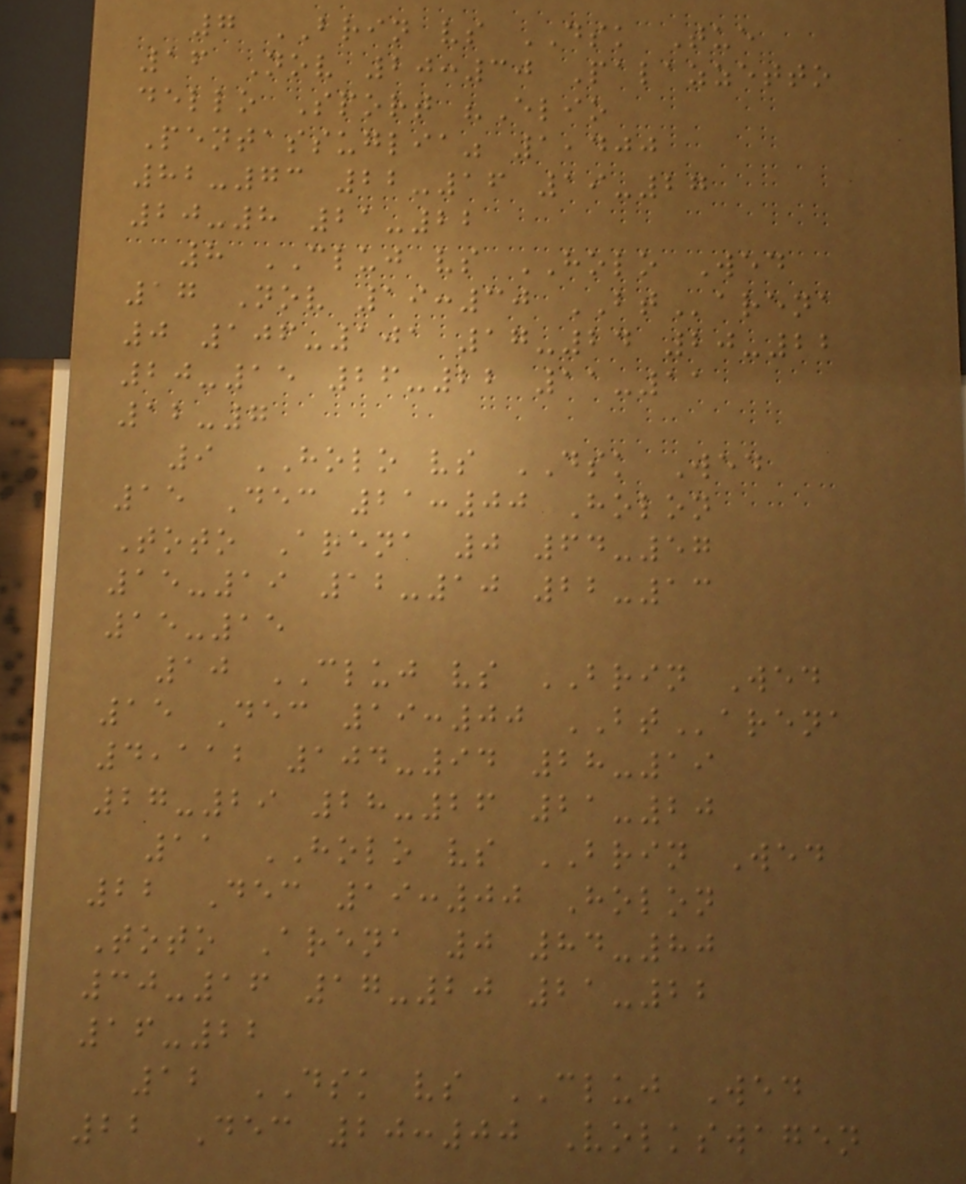7 BRIN vs DSK Tue
16 Nov 20:30 Palazzetto
dello Sport "Elio
Pentassuglia" 1,400
82-73 22-16 19-27
20-8 21-22
8 CLUJ vs HOLO Wed
17 Nov 19:30 BTarena
0 106-101 17-24 20-22
20-15 26-22 11-11
12-7
9 HOLO vs DSK Wed
15 Dec 21:00 Holon
Toto Arena 0 64-57
15-19 12-10 22-13
15-15
10 CLUJ vs BRIN Wed
15 Dec 19:00 BTarena
4,112 104-94 28-19
27-29 28-26 21-20
11 HOLO vs BRIN Wed
22 Dec 19:00 Holon
Toto Arena 0 84-80
30-16 17-20 21-22
16-22
12 DSK vs CLUJ Wed
22 Dec 20:00 Volkswagen
